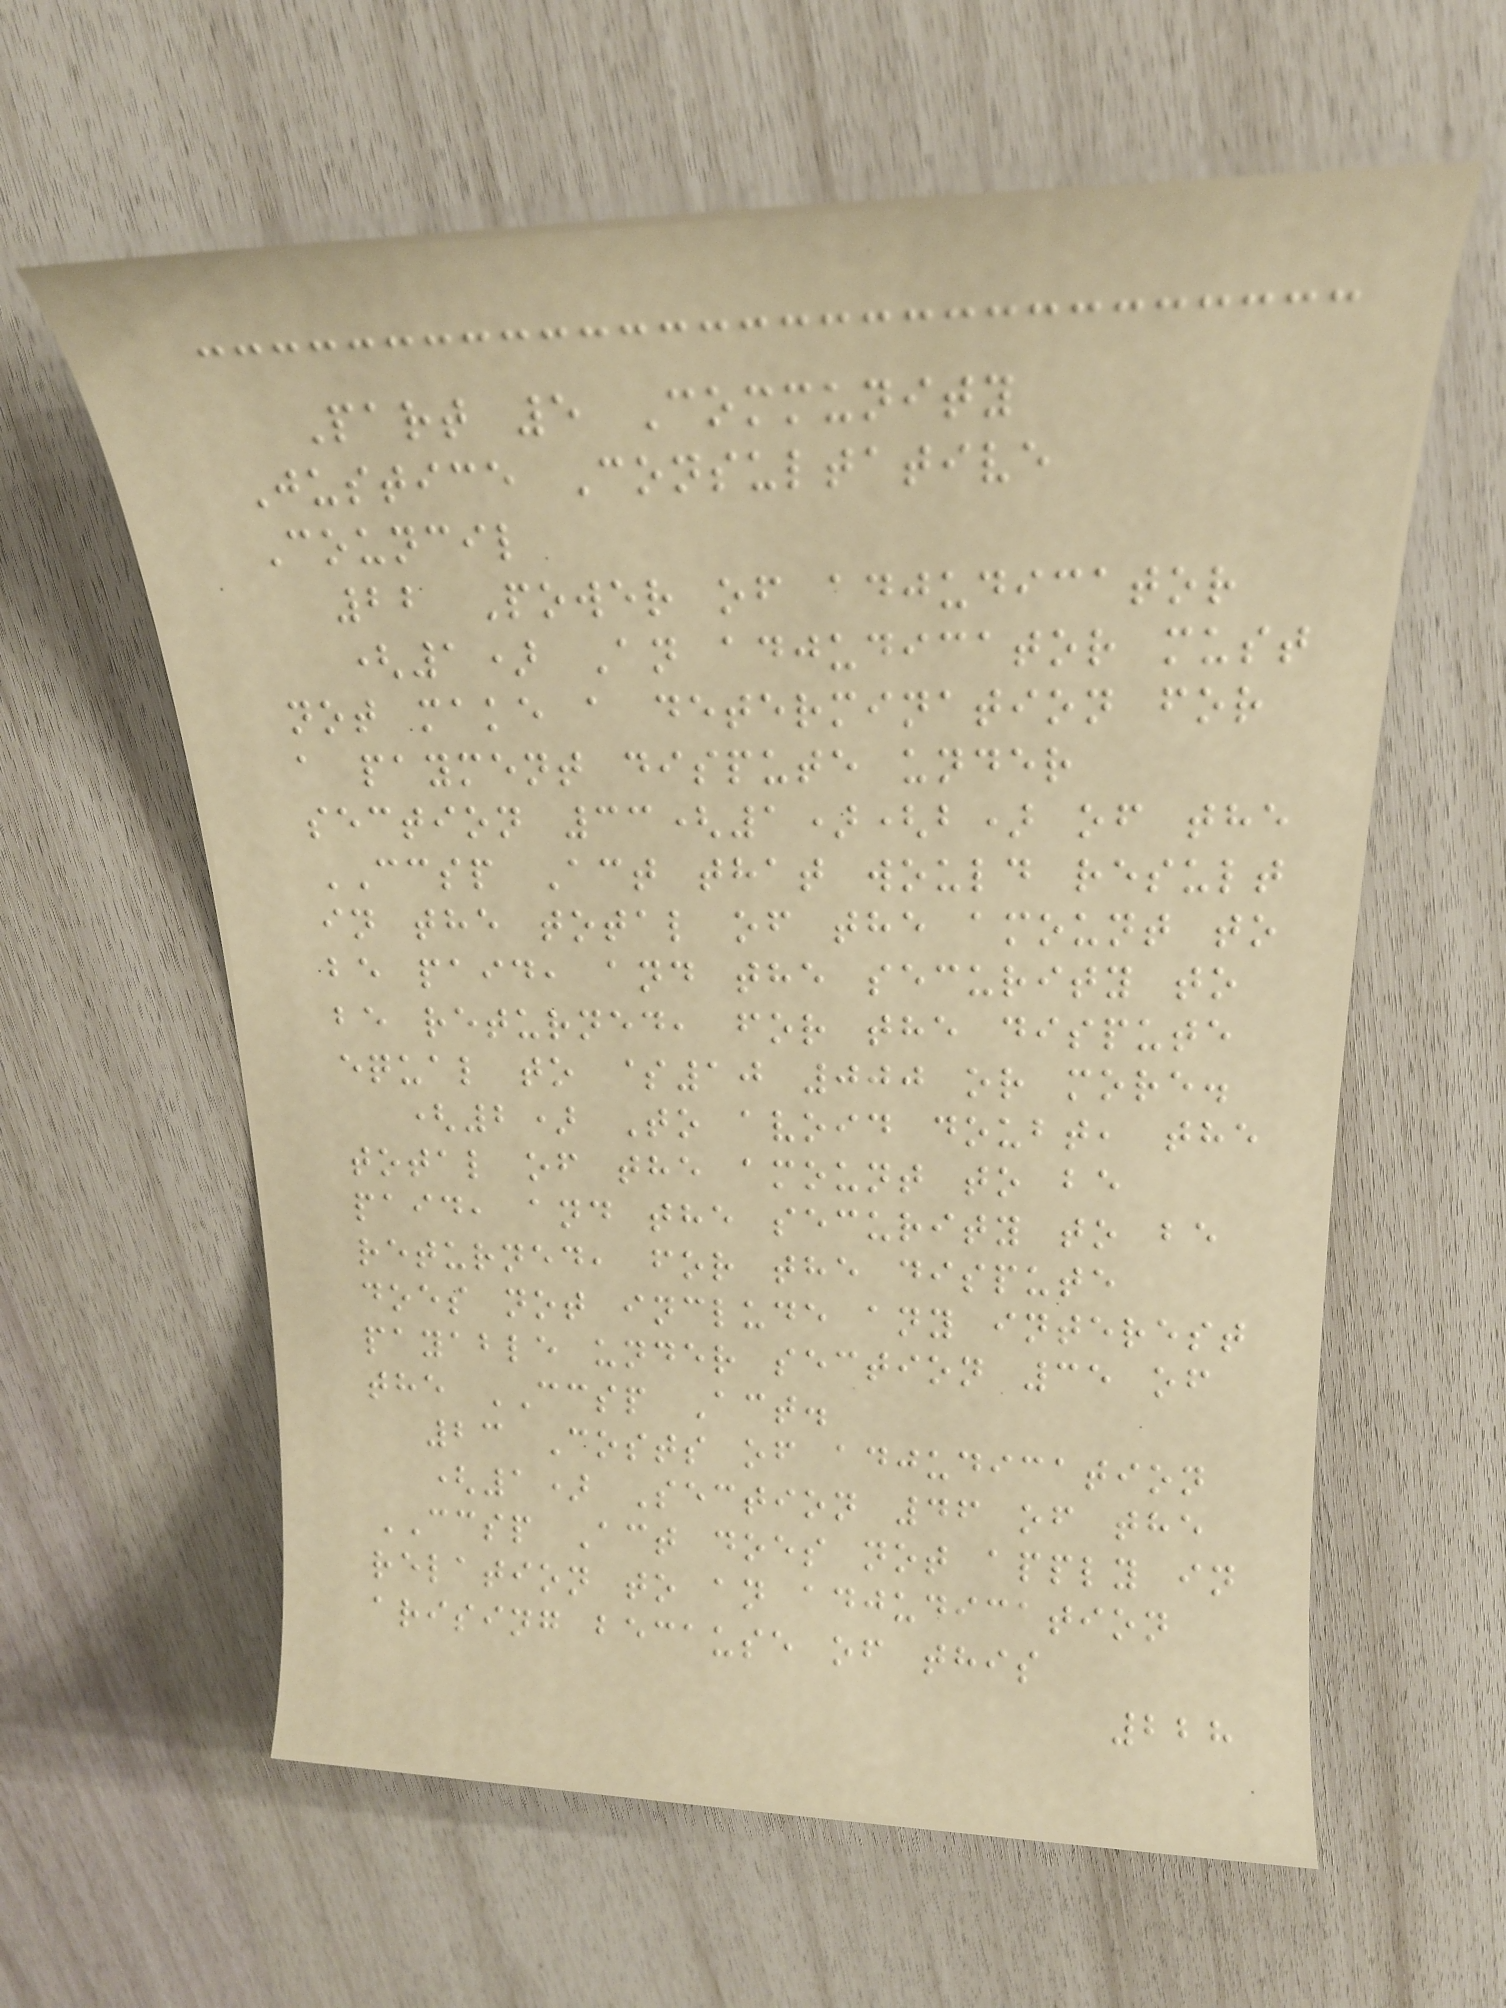Part 5 Community
Justice Consultative
Council
22 Power of adjudicator
(1) An adjudicator must
not make a determination for
a payment dispute under
section 33(1)(b) of the
CCSP Act that would result
in the total of the amount to
be paid, and the security to
be returned, for the dispute
equal to $10 000 or more.
(2) To avoid doubt, the
total of the amount to be
paid, and the security to be
returned, for the dispute
does not include any interest
payable under section 35 of
the CCSP Act.
23 Costs of adjudication
(1) Section 46 of the
CCSP Act does not apply in
relation to an adjudication
arising because of this
228
